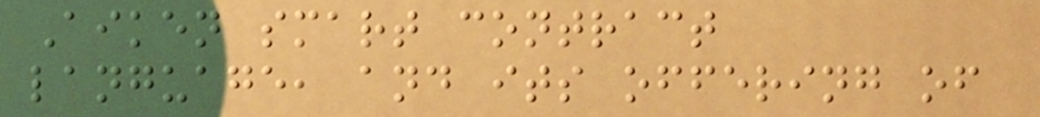Aiken smart contract
language, and its offering of
